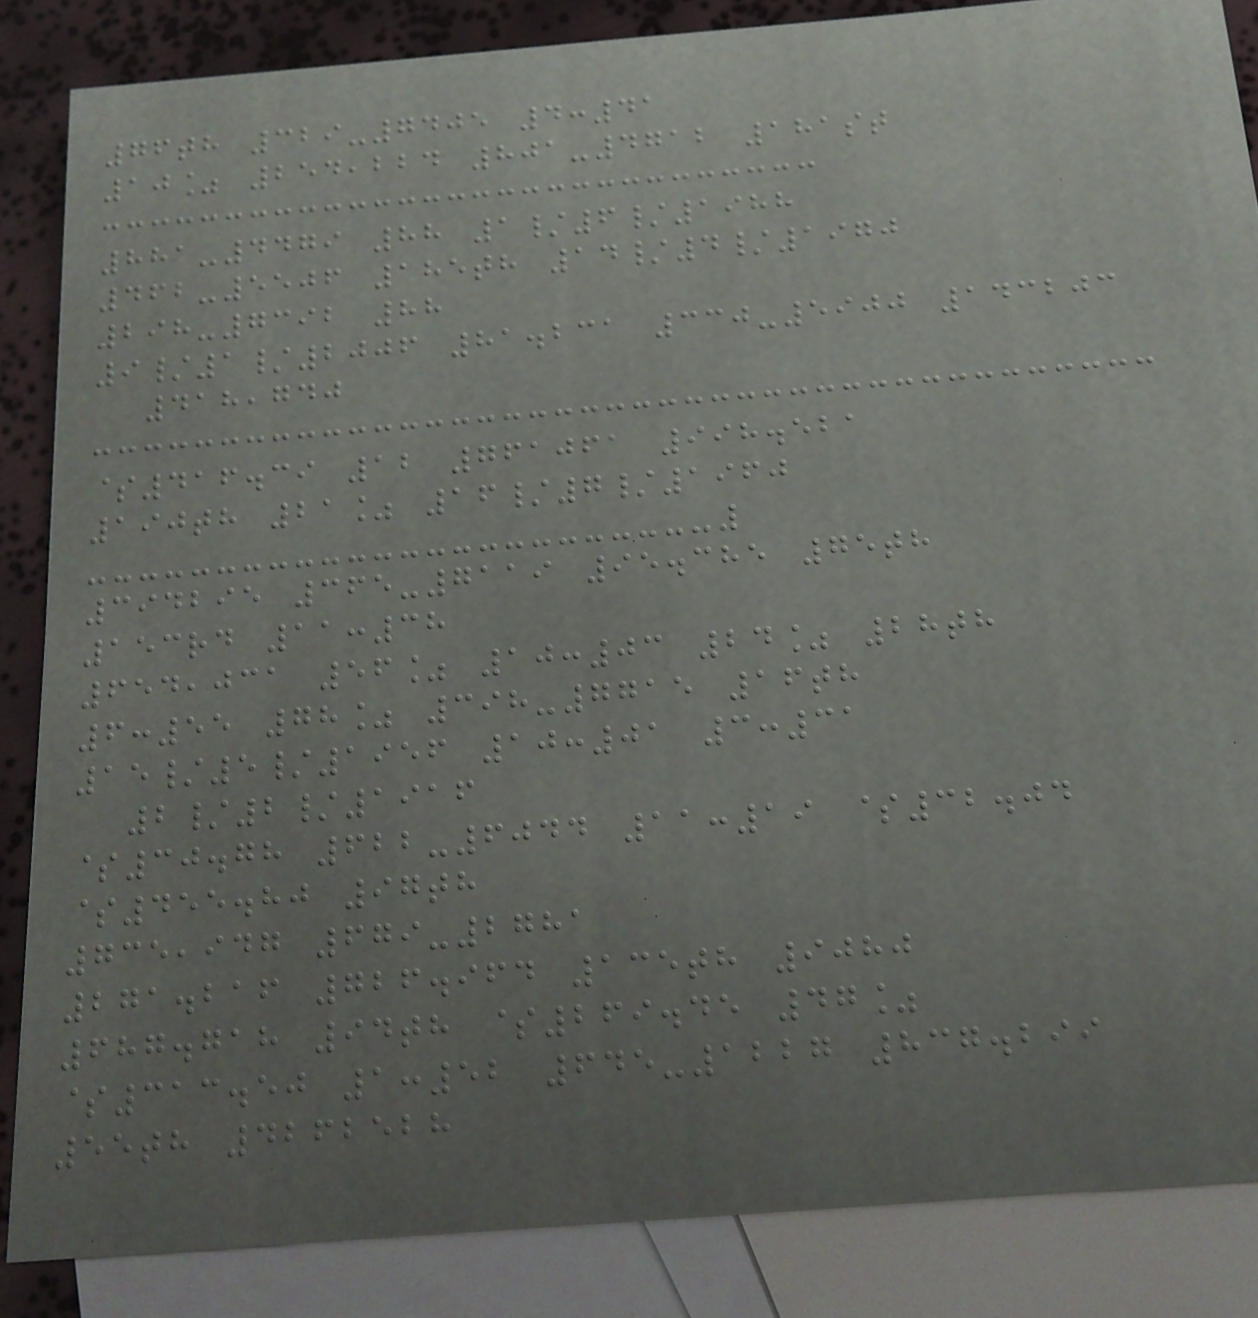76th 329-7405 4:41
10% 254,224 801-4712 181st
881-4479 88 1/6/1988
462-5506 185th 14/4/1970
298-7392 88
9/1/2006 81.231 330-5900 143203
418,740
$416.39 12 761061 998.521
190th 21% 16/7/1960
394295 365-7119 95.385 75th
153rd 11:38
654,031 56% 10:03 24% 28th
6:55 78% 398-7715 16th
15/5/1956 10:01 3:31
2/2/1916
$30.78 622-6044 11:19 $32.04
$455.80 97th
735,947 679-2781
271.216 726.964 135th 9080
687.718 94th $269.45 47%
$313.50 1:52 645-1227 837.299
55th 4262528
